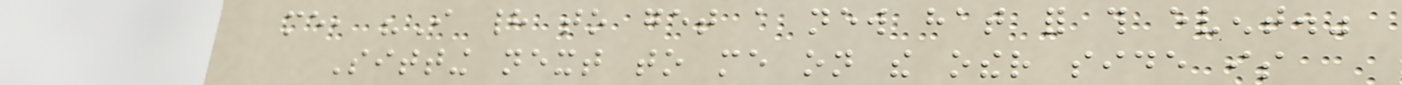me, "I had to get a new hat for this event."
Sitting next to me on the other side is
